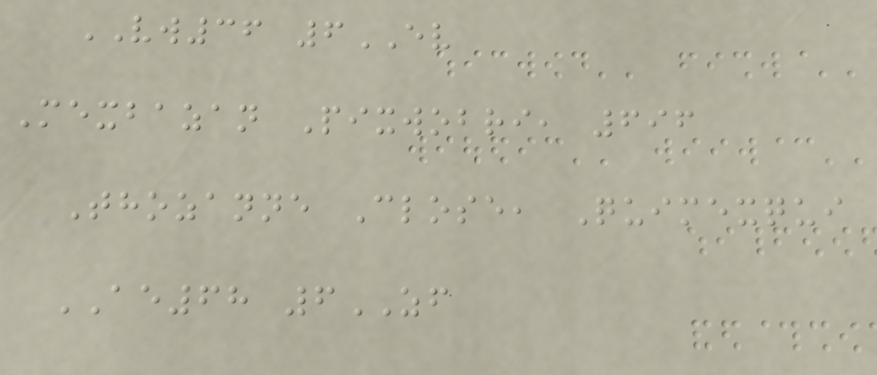VW36 6EV
Mexbazan Pixwobri, 696
Thozanne Close, Quimexqui
AE68 6ZF
